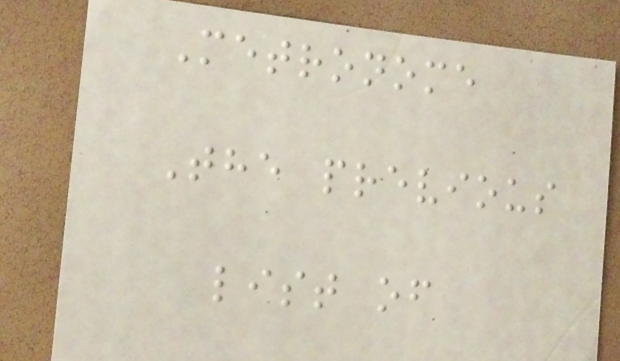Metronome
The previous
list of
